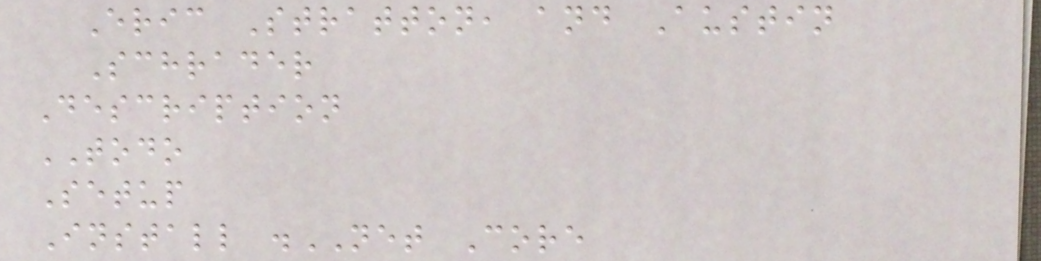Eric Stratton, and Austin
Schrader
Description
TODO
Setup
Install .NET Core
